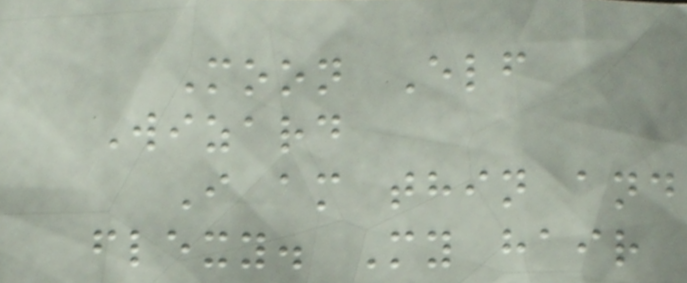Moon Elf
Wizard
I am thin and
flexy. My hair
